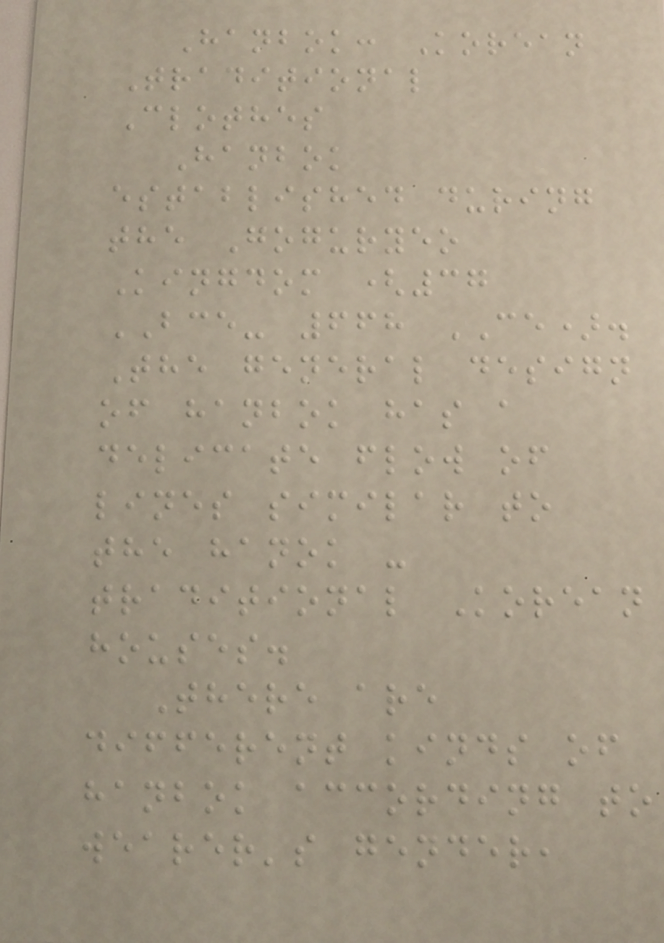Hanbok: Korean
Traditional
Clothes
Hanbok
established during
the Goguryeo
Kingdom (37
BCE- 668 CE).
The general design
of hanbok has a
delicate flow of
lines similar to
the hanok -
traditional Korean
houses.
There are
different kinds of
hanbok according to
wearer's gender,
